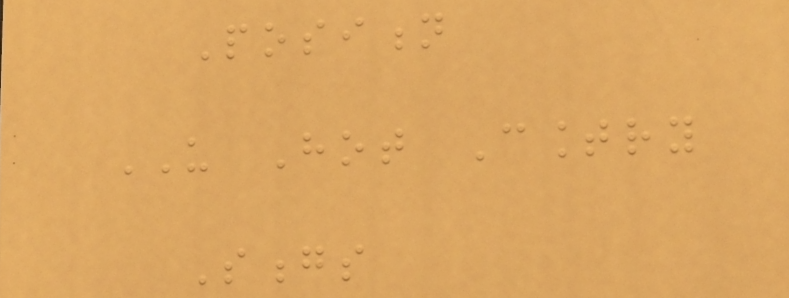Position
US Hot Country
Songs
